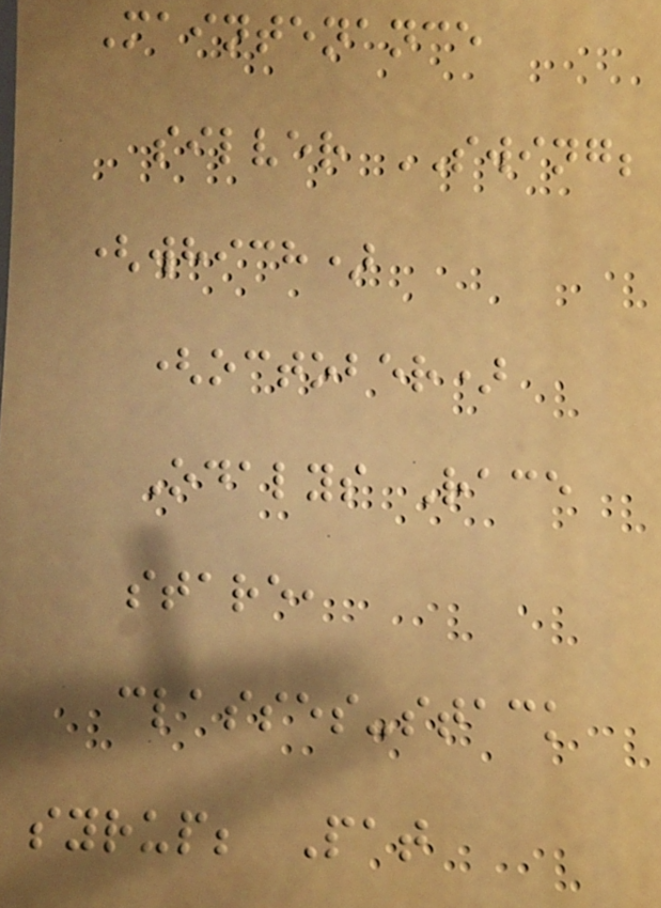Maintenance
silver SWING;
(which)
(october)
Odalys Race
stare,
classes-stack
syrup; Pat
